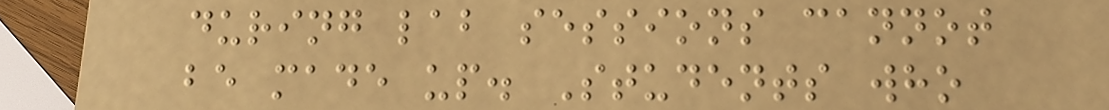during lab sessions cannot
be made up. Students who
